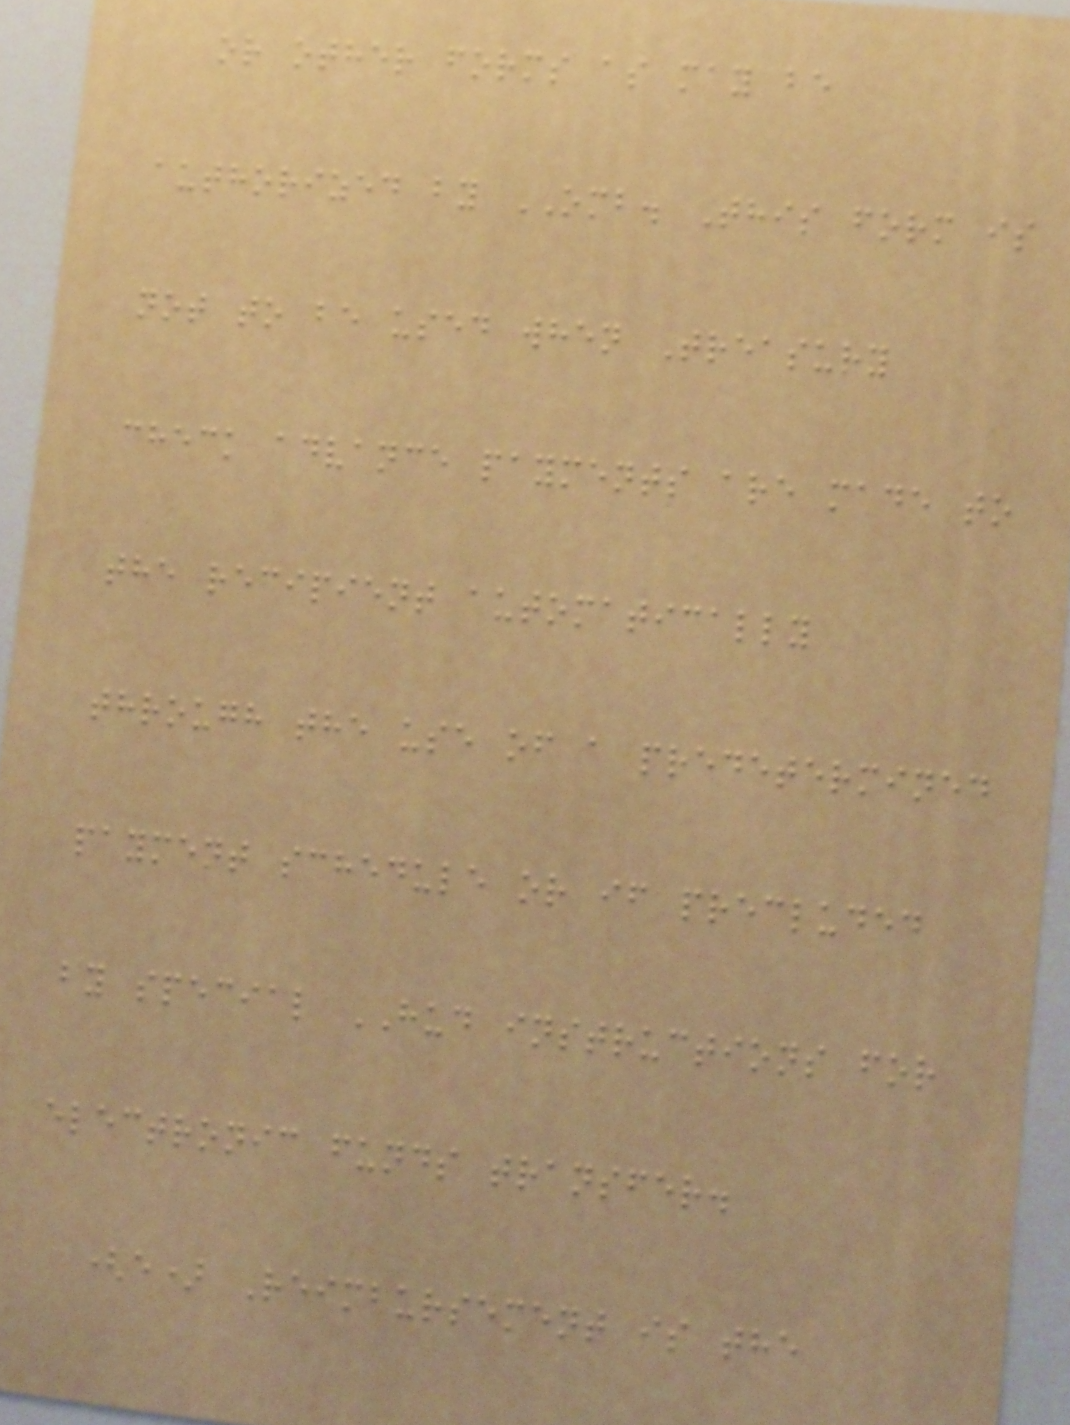or other forms as may be
authorized by OMB. This form is
not to be used when Treasury
check advance payments are made to
the recipient automatically
through the use of a predetermined
payment schedule or if precluded
by special HUD instructions for
electronic funds transfer.
(e) Reimbursement is the
